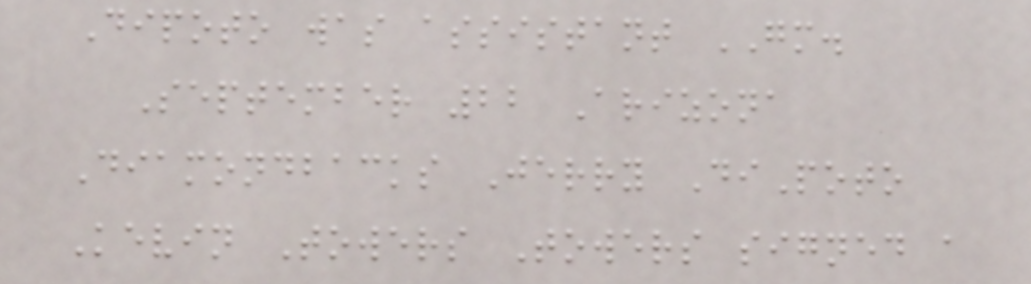Dipoto was assistant GM.
September 22 Arizona
Diamondbacks Jerry DiPoto
Kevin Towers Towers signed a
